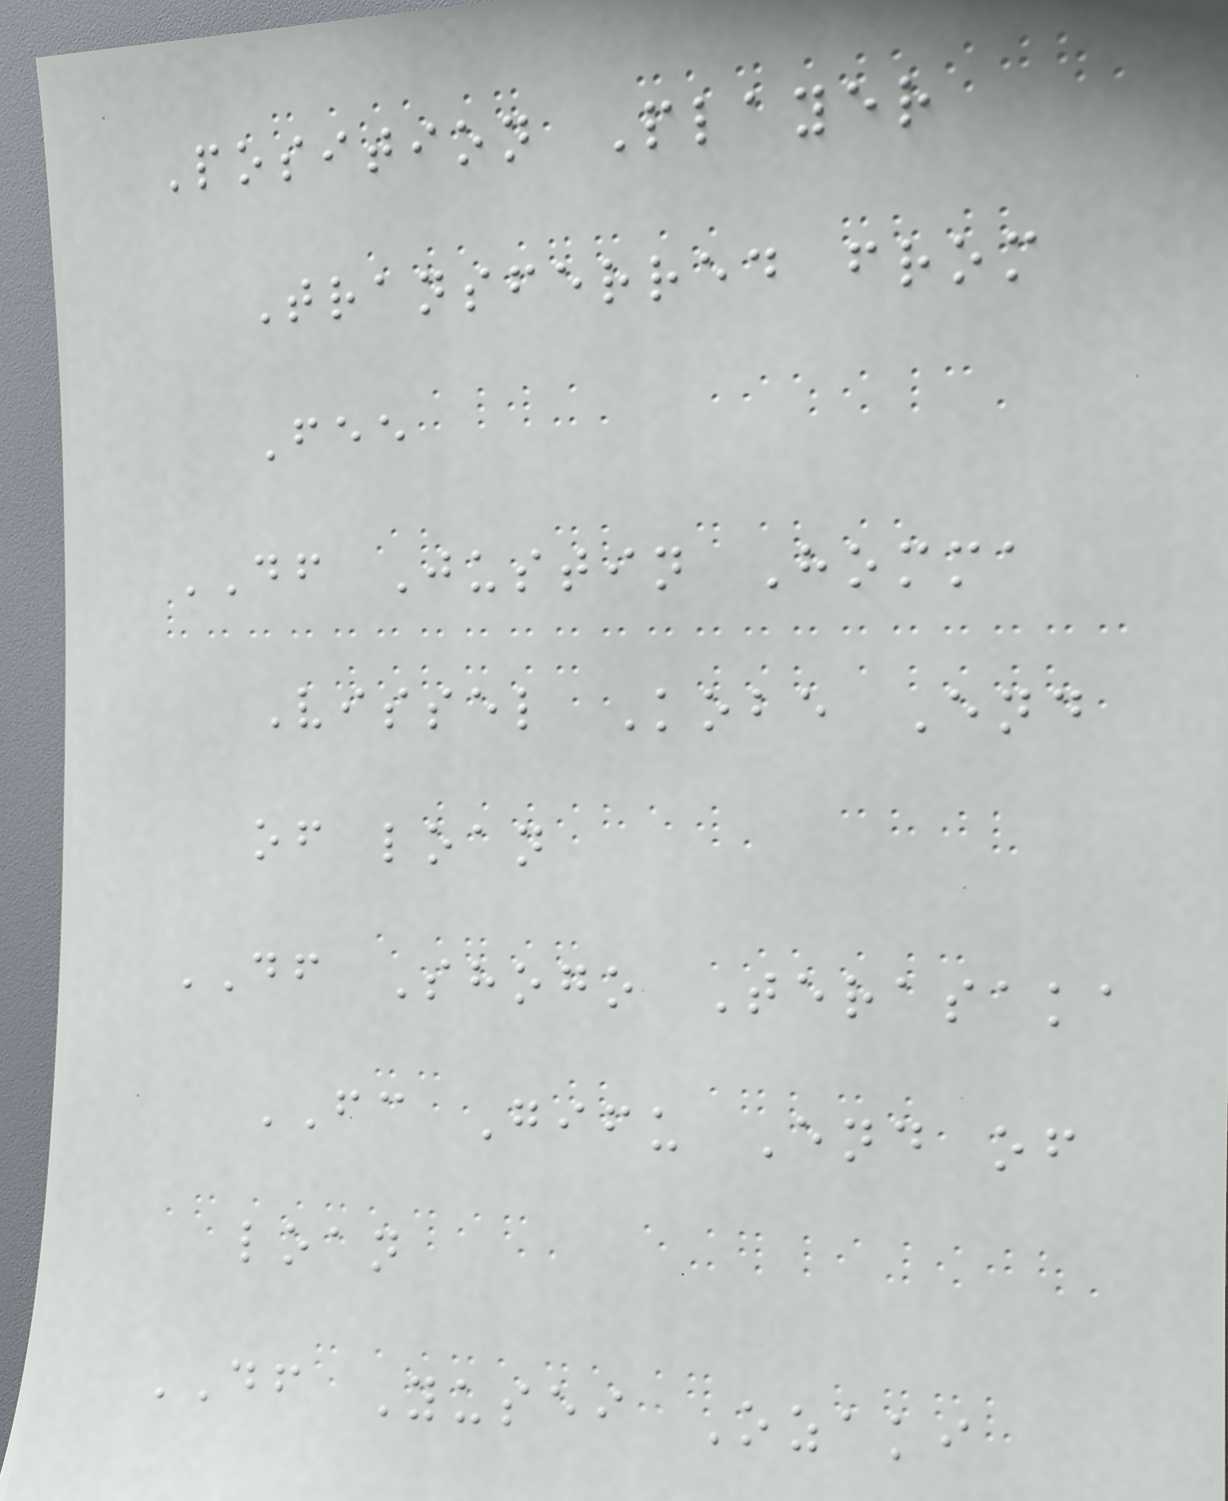Position Player
Transferred from
Fee
DF Justin Homma
Vissel Kobe End
of loan
DF Shogo Terasaka
FC Gifu End of
loan
DF Yusei Ozaki
